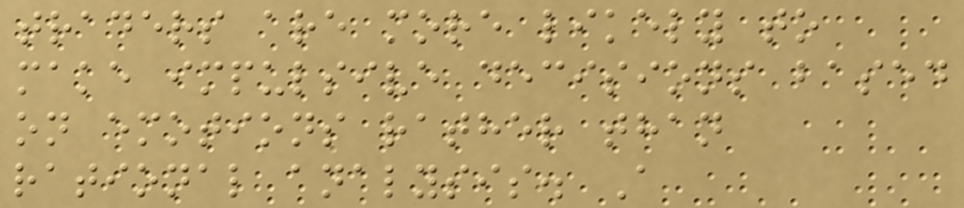traders are more likely to
make impulsive decisions based
on emotions rather than
rational analysis. A
